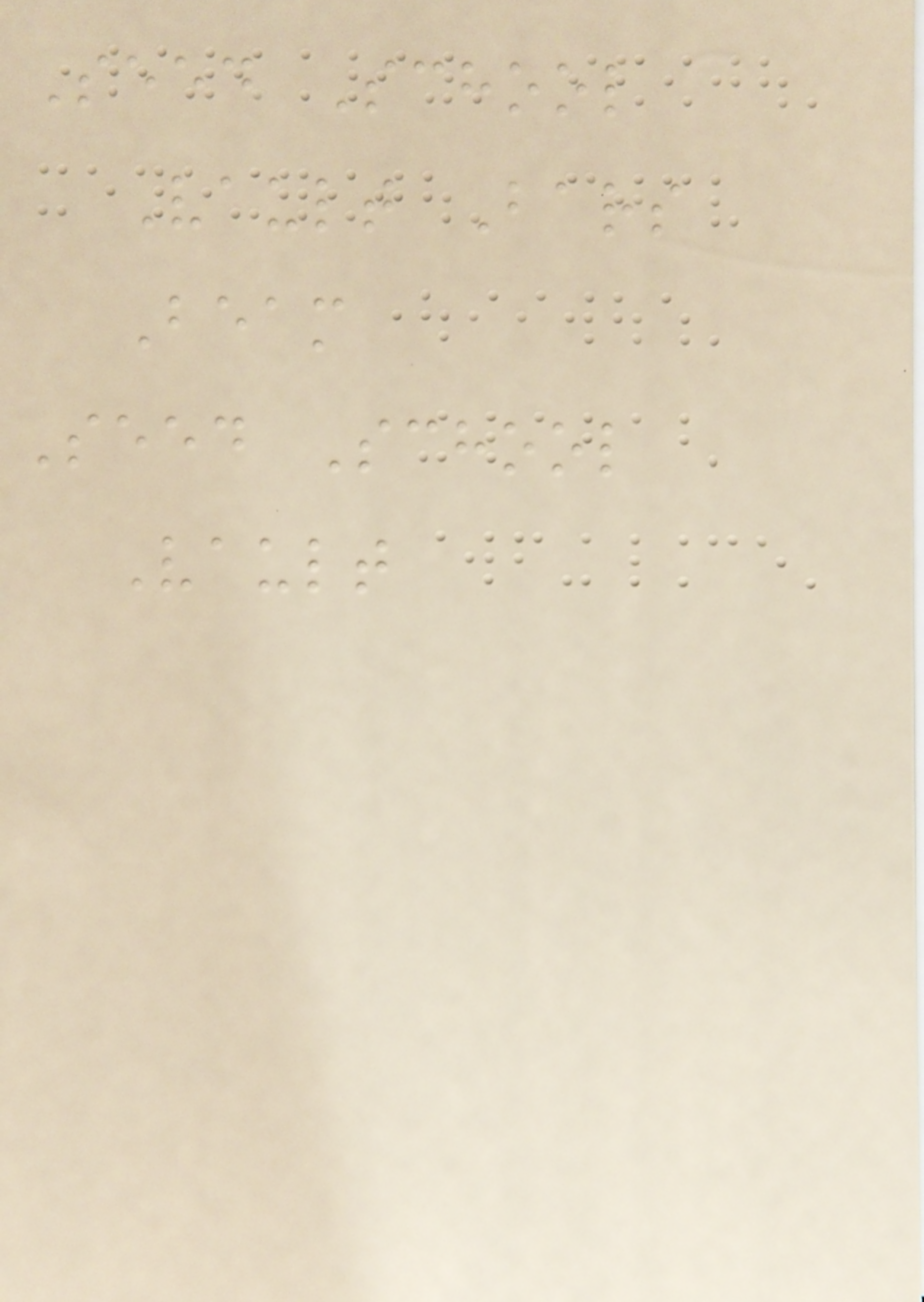Seed School
Vault Bars
Beam
Seed School
Vault
